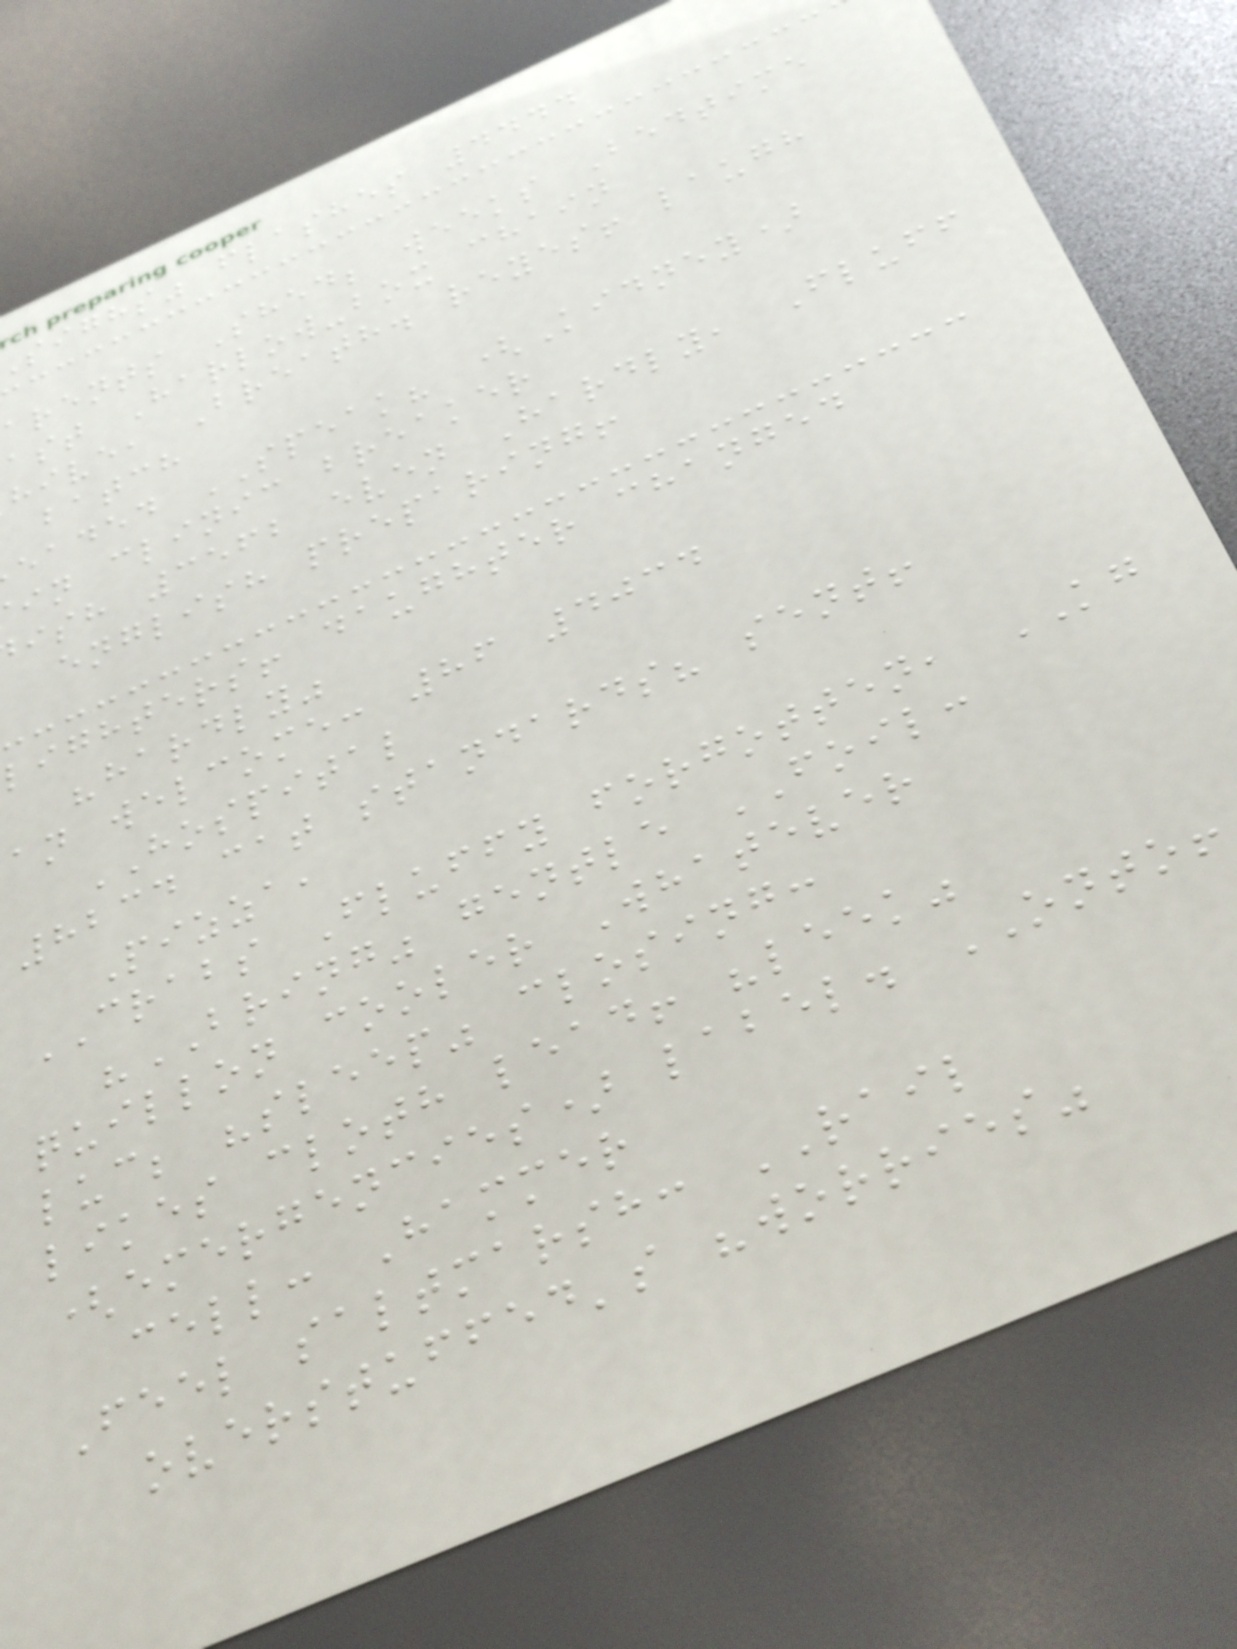sighs" flashes 4444
arents Shed; weeks Bedtime
ast Harlow-box chain
hive, Breath. reyes! laugh
batch
eaded SPEAK? (Kidney)
in clinic breaker
ish 3562 even Hardly, Fluff
english preparing!
lighters! daughter changed
"hardly"
an welcome: 86 4034
HOSPITAL
8234 cat standards? sent!
Pizza,
CRABS Fluffy forgotten, KG
"BRING" gentle FOIL:
quillon cooler Whatever
luc; "sleep" closing:
likes cloth lead! "leek"
(emergencies) label. ONTO!
cell: Hammer
Feel saltmarsh: RAIL
overstuffed's "worries"
